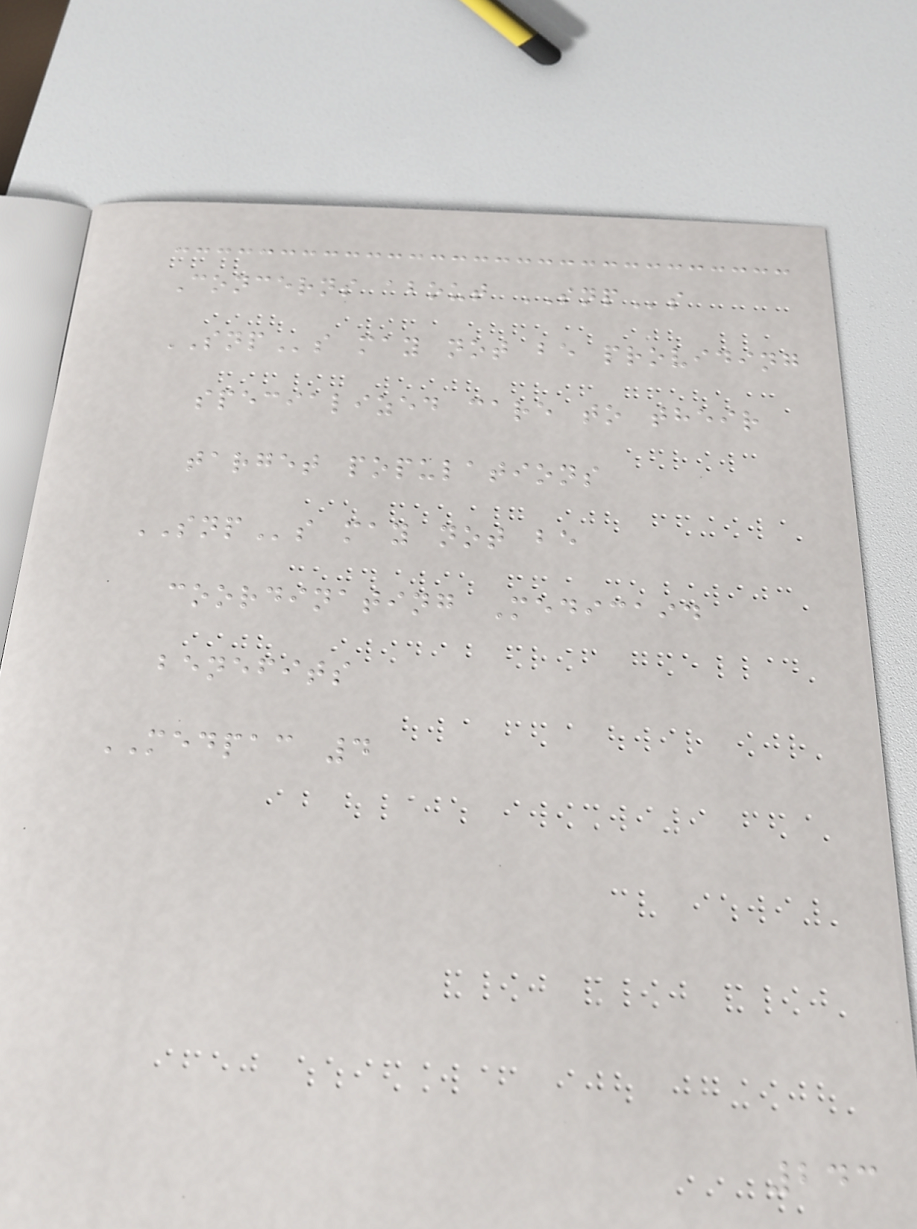Concerns about SNPs
SNPs may not be providing
specialized care to their
target populations
SNPs may not be
coordinating Medicaid
benefits
MEDPAC 4
243
